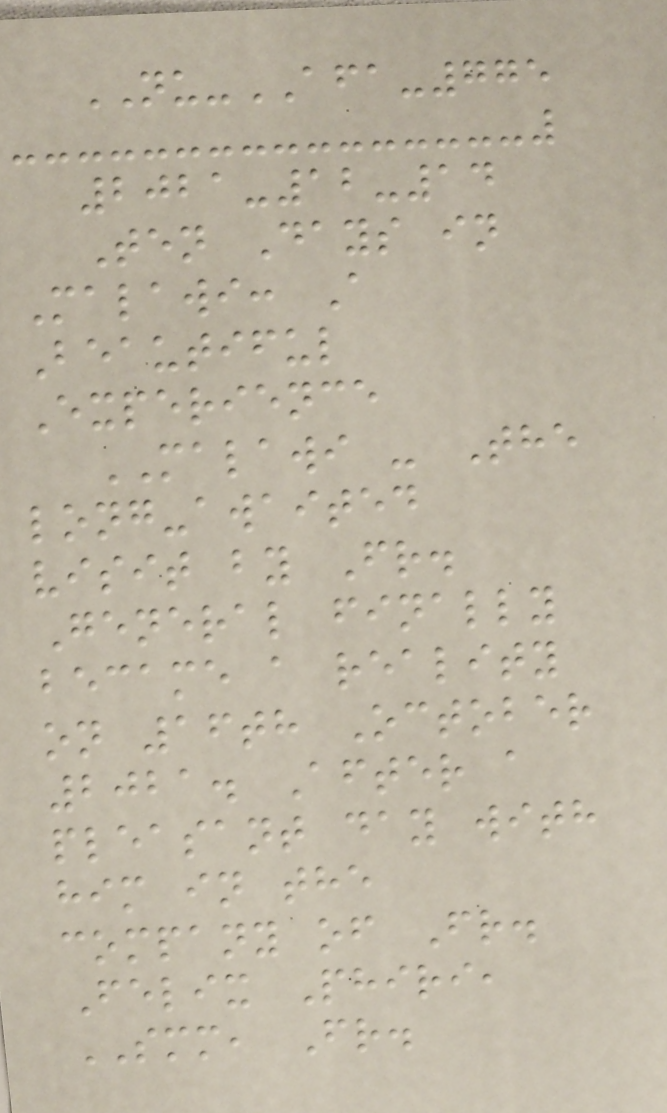NU-AFA-775
2021-12-14
Ten Days in
Malawi: A
Beautiful
Experience
MALAWI - The
long-awaited
visit by Fr.
General finally
became a reality
on 16th October
2021. After a
pleasant day with
him in the
company of Fr.
Felix Phiri,
SMM, Fr.
